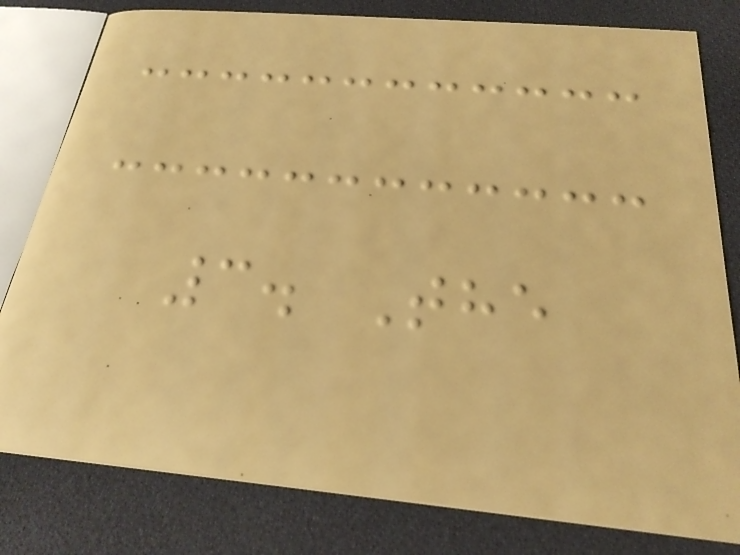3. The
